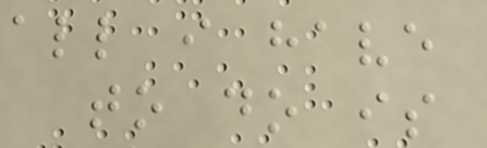all i have
to do is
